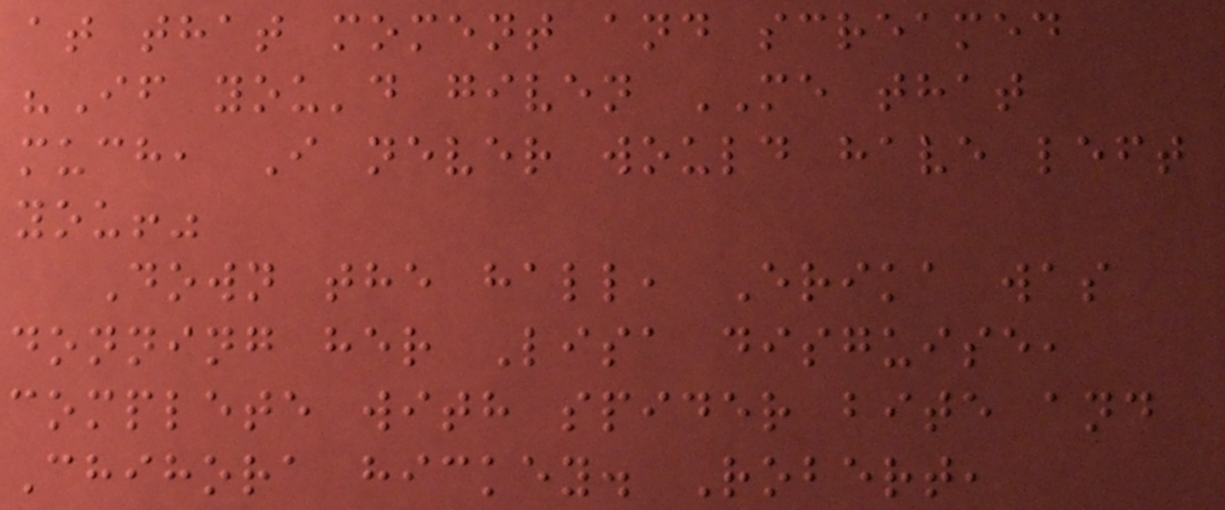at that moment and screamed
"If you'd given ME that
much, I never would have left
you!"
Down the hall, Erika was
donning her Lisa disguise,
complete with spider bite and
Chihora hickey. Robert,
